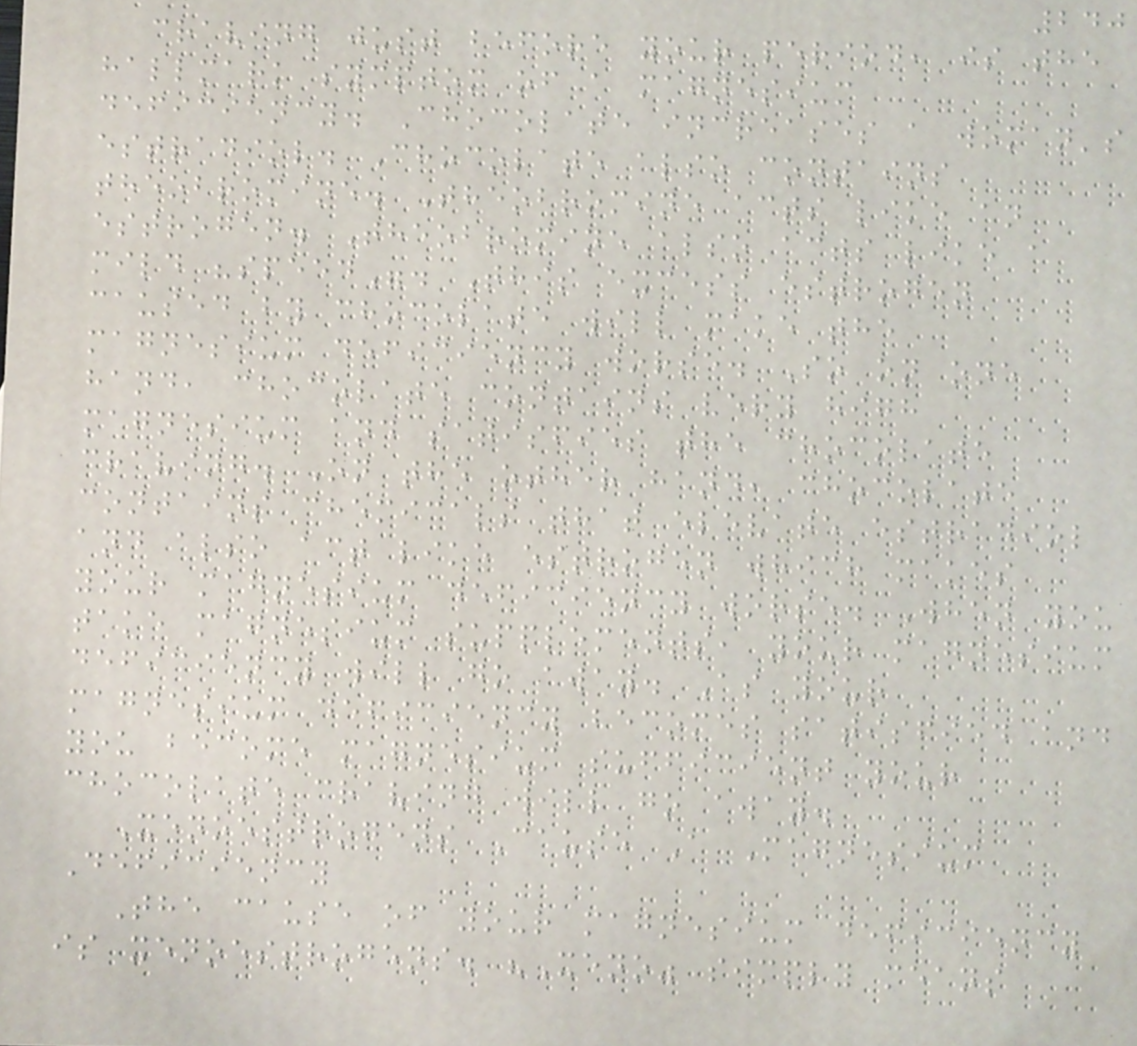240
craving just before your period, is the
hallmark symptom of a magnesium
deficiency. Chocolate increases a woman's
estradiol. Chocolate also contains
theobromine. Theobromine acts like an
estrogen. Theobromine also acts like a
mild "speed". This excess estrogen
caused by chocolate will make the
magnesium deficiency worse. So on one
hand, chocolate contains very high
magnesium and satisfies the chocolate
craving. On the other hand, chocolate
contains chemicals that elevate estradiol
and also act like estrogen which makes
your magnesium deficiency worse. When you
take magnesium supplements, your magnesium
deficiency will go away. As your
magnesium deficiency becomes satisfied and
you become magnesium sufficient your
chocolate craving will go away.
Xenoestrogens Cause A Magnesium
Deficiency
The cause of your magnesium deficiency
is xenoestrogens. "Xeno" simply means
